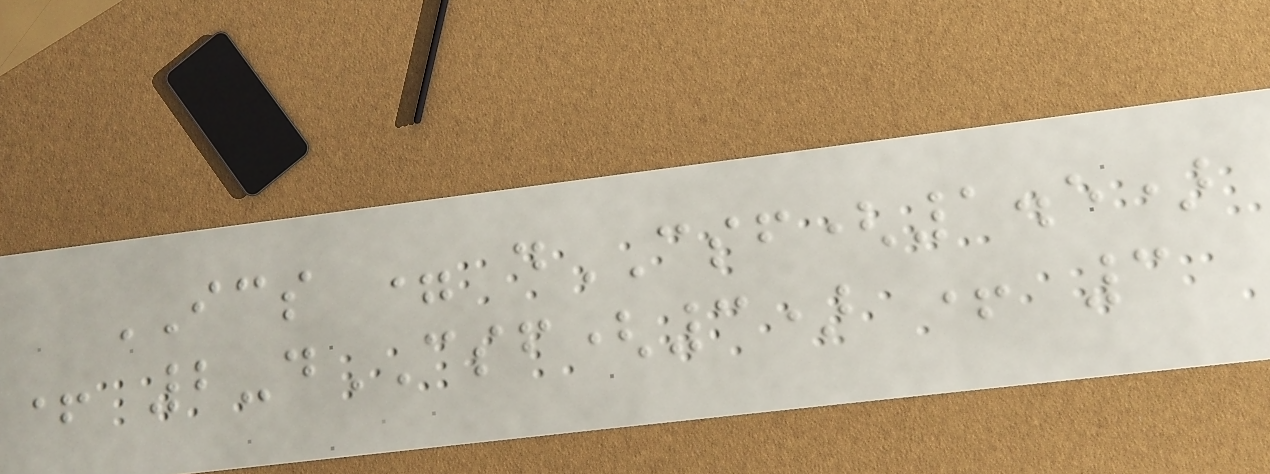ICS = dCSF(1.5)
+ 2-dCSF(3) + 3
